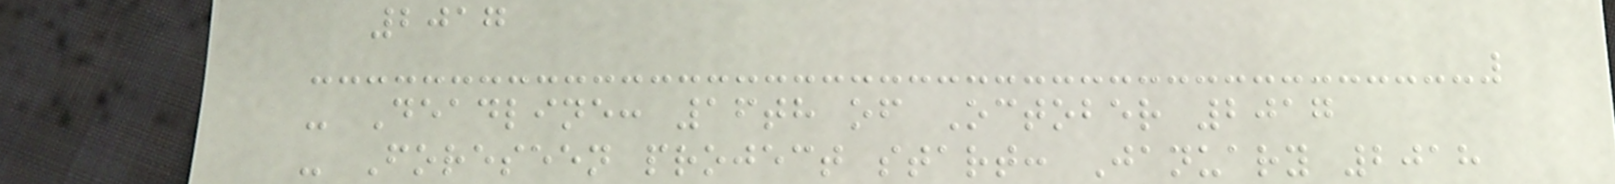2017
- Deadline: 16th of October 2017
- Foreseen project start: January 2018
